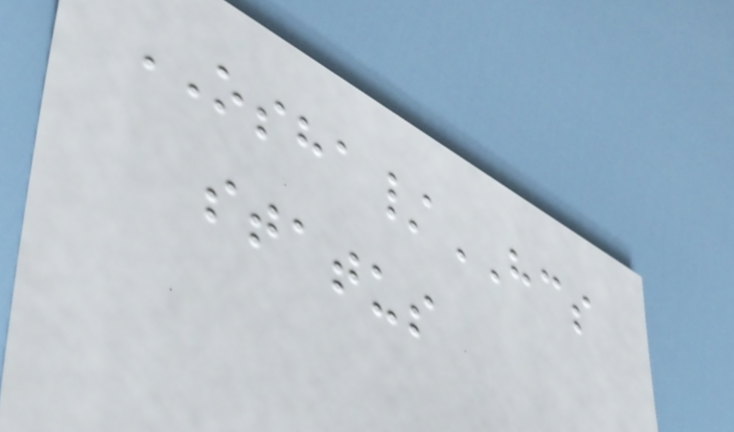OSHA/HCS
status
